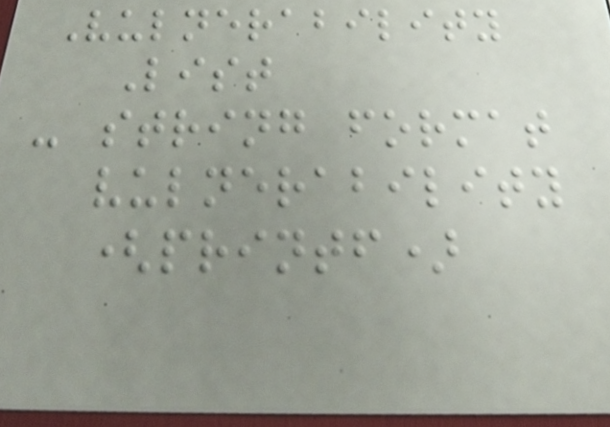Vulnerability
List
- string format
vulnerability
(printf)
